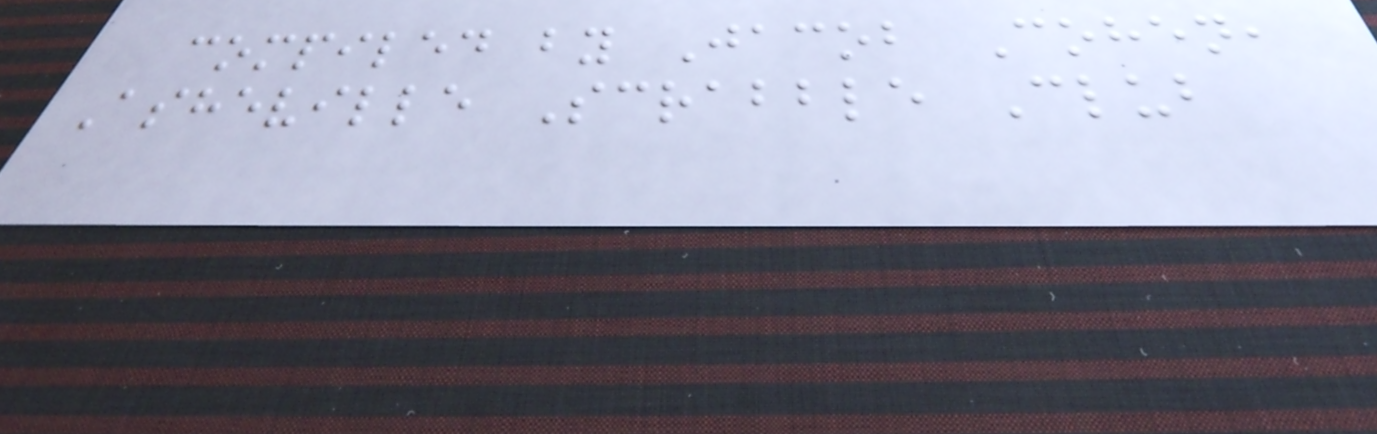compiled by Jacob Cohen,
Asheville Scrabble Club
